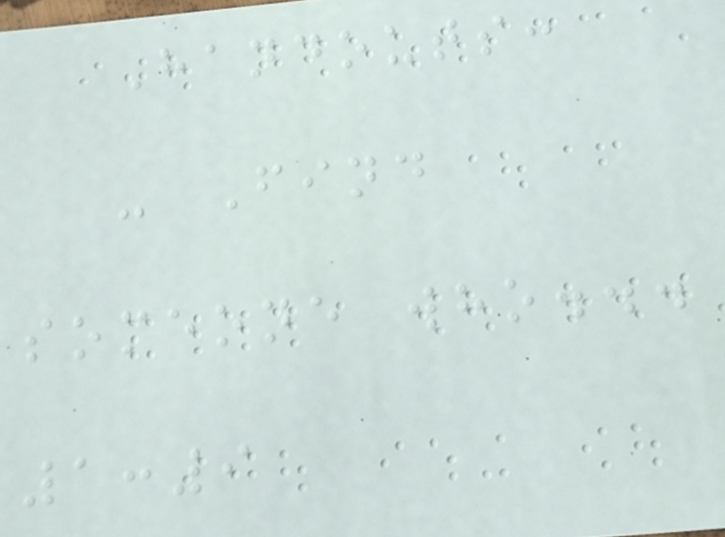Handouts:
- Find
someone who...
1:9
